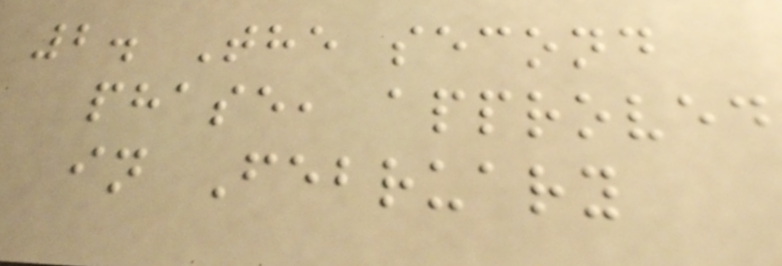2. The second
phase, approved
in February
